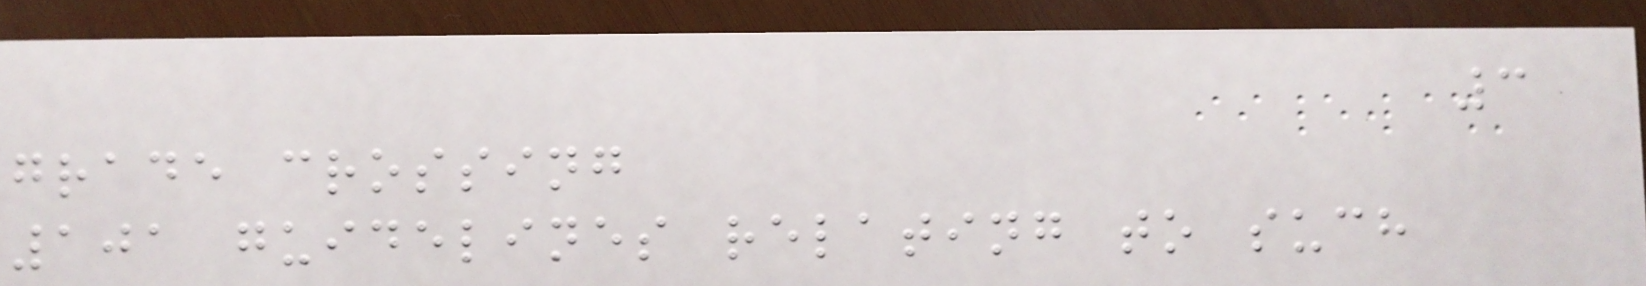3
grade crossing
101 guidelines relating to such
